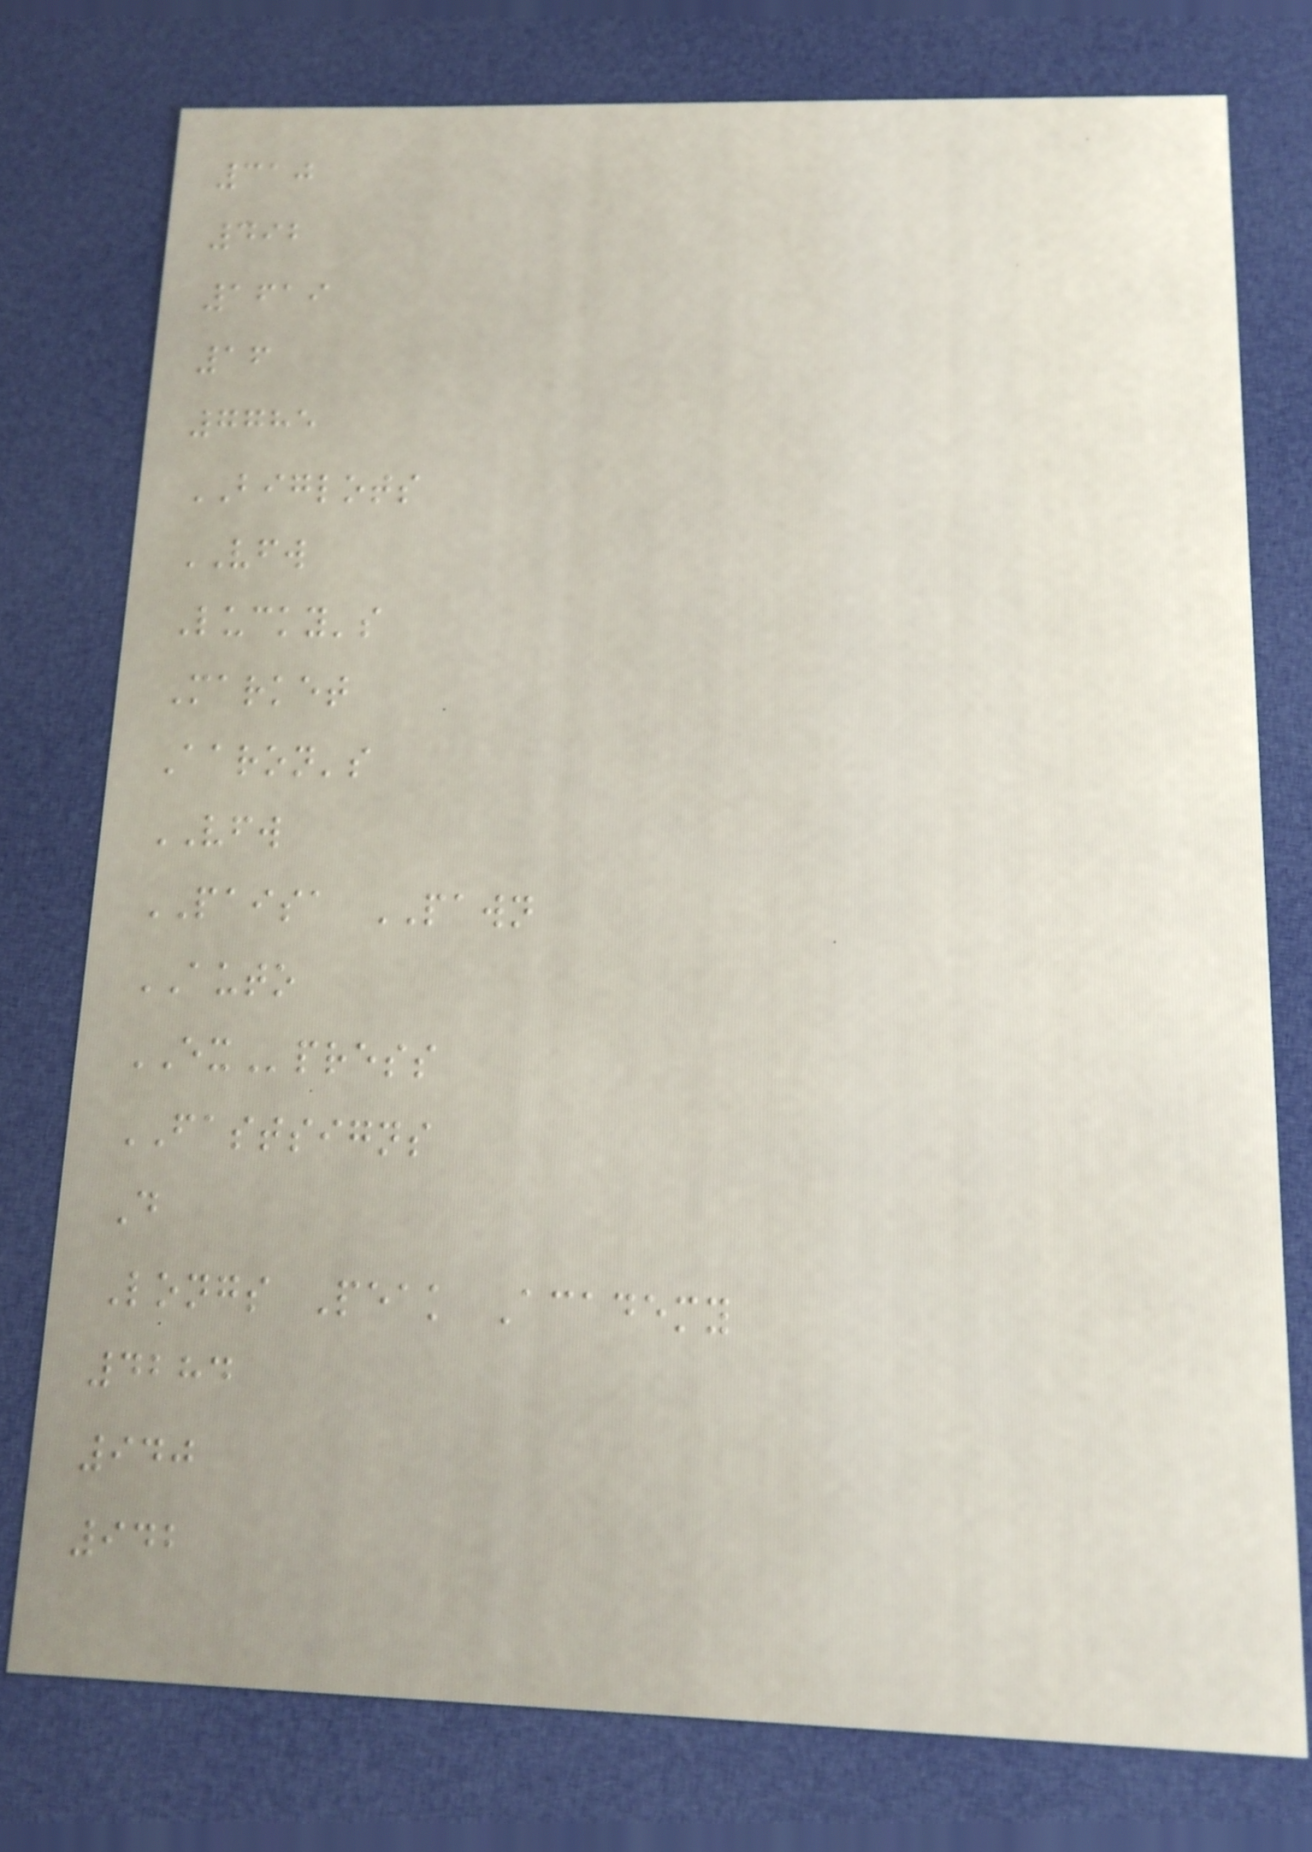310
492
1619
16
7785
BIGLOTS
VFW
Lucky's
Market
Aaron's
VFW
PAISA PAWN
AUTO
EXpress
FASTSIGNS
D
Longs Peak Academy
4284
940
942
